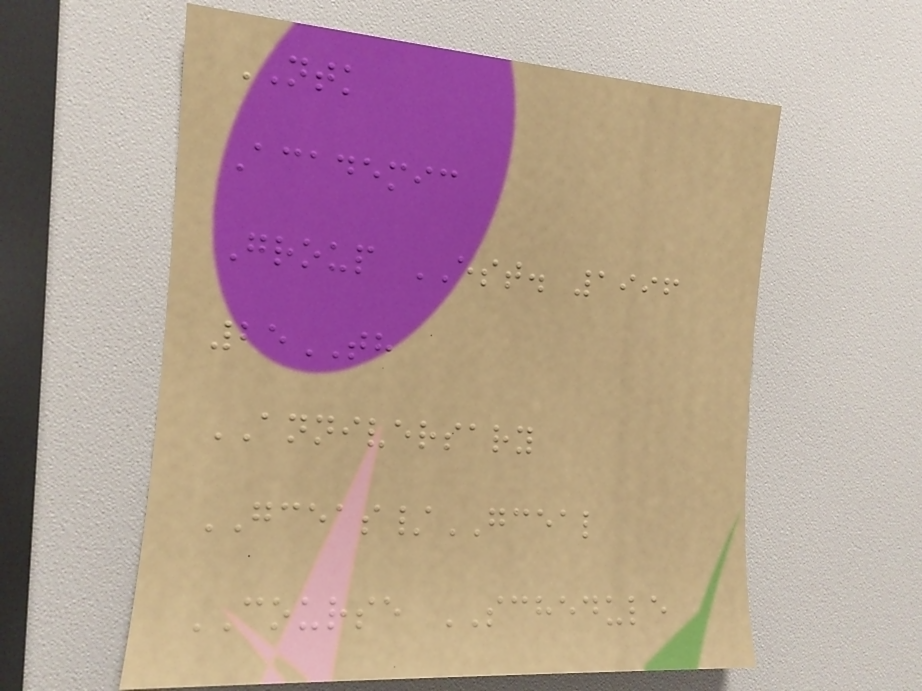NTK
Academic
Group EST. 1996
25TH
ANNIVERSARY
GCEAS/GCEAL
COURSE SCHEDULE
